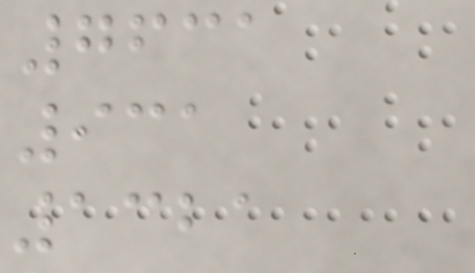7631
931
1321
